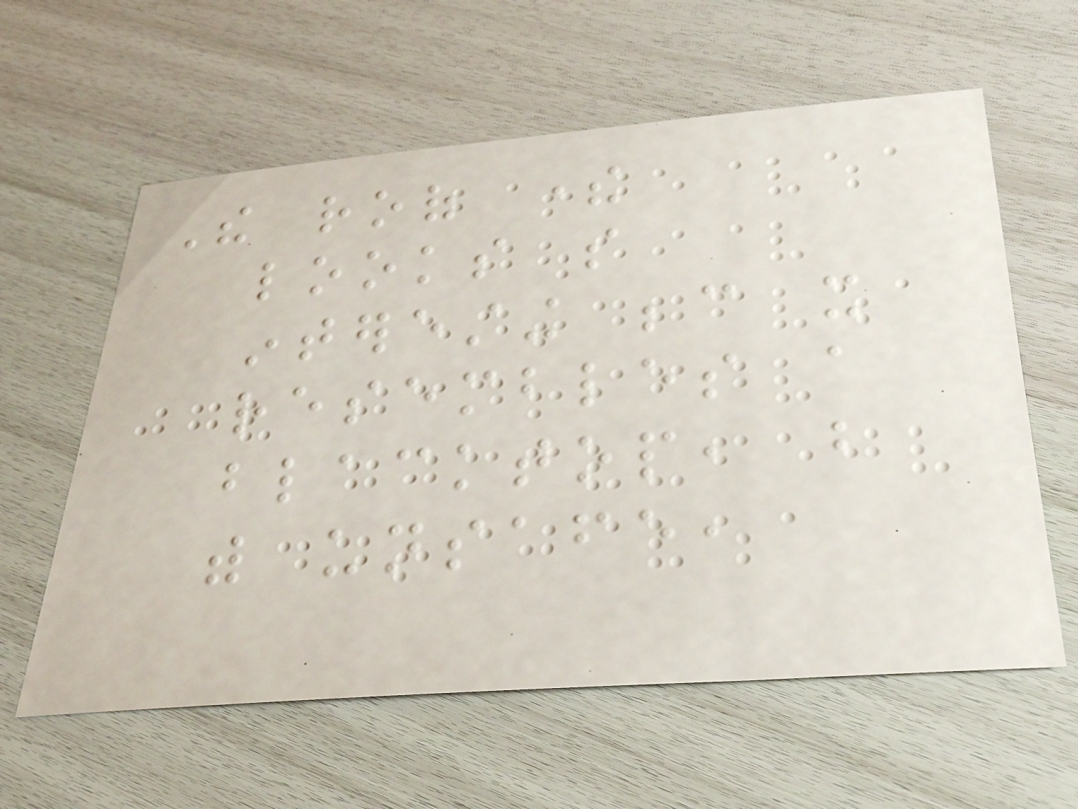The roof there
looks so
interesting because it
resembles a
blacktop, but
with unsafe,
